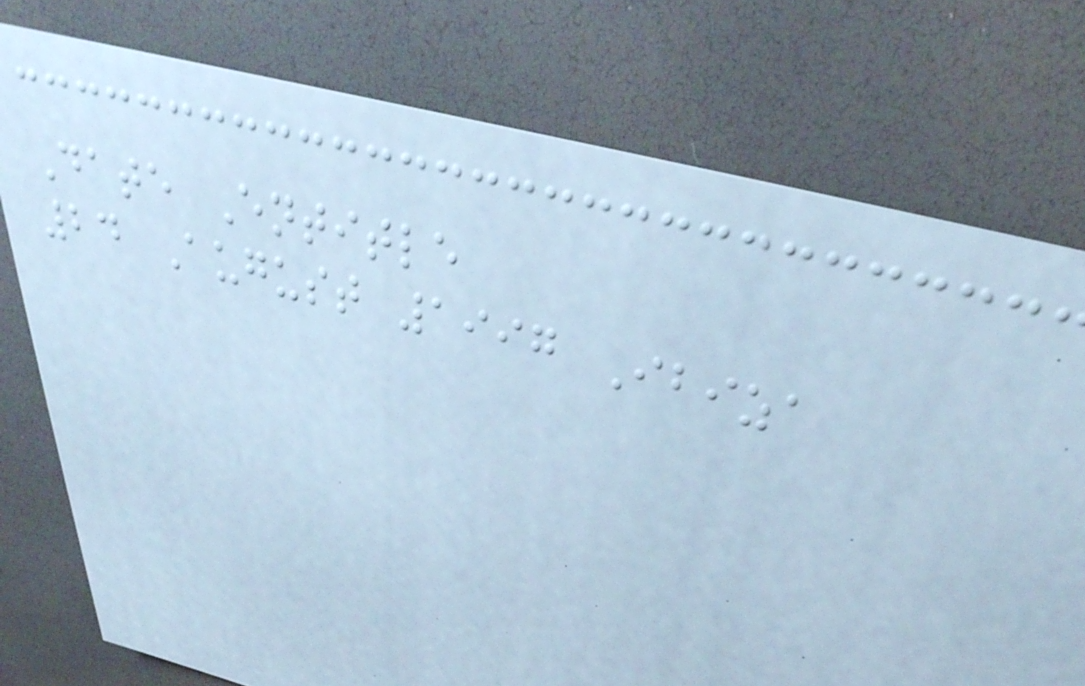Date Entitle
24 August 1997 Ibiza
